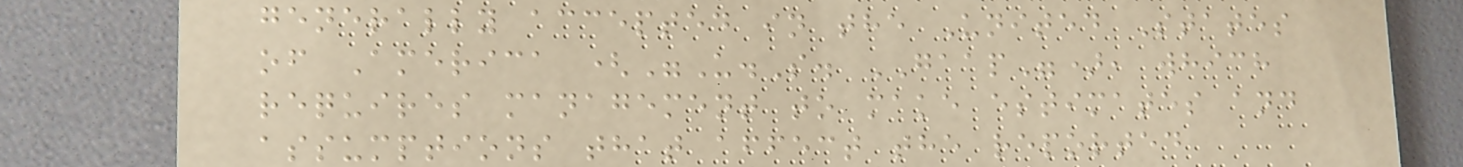generally accepted in the United States
of America ("U.S. GAAP"), which
requires management to make estimates and
assumptions that affect the reported
